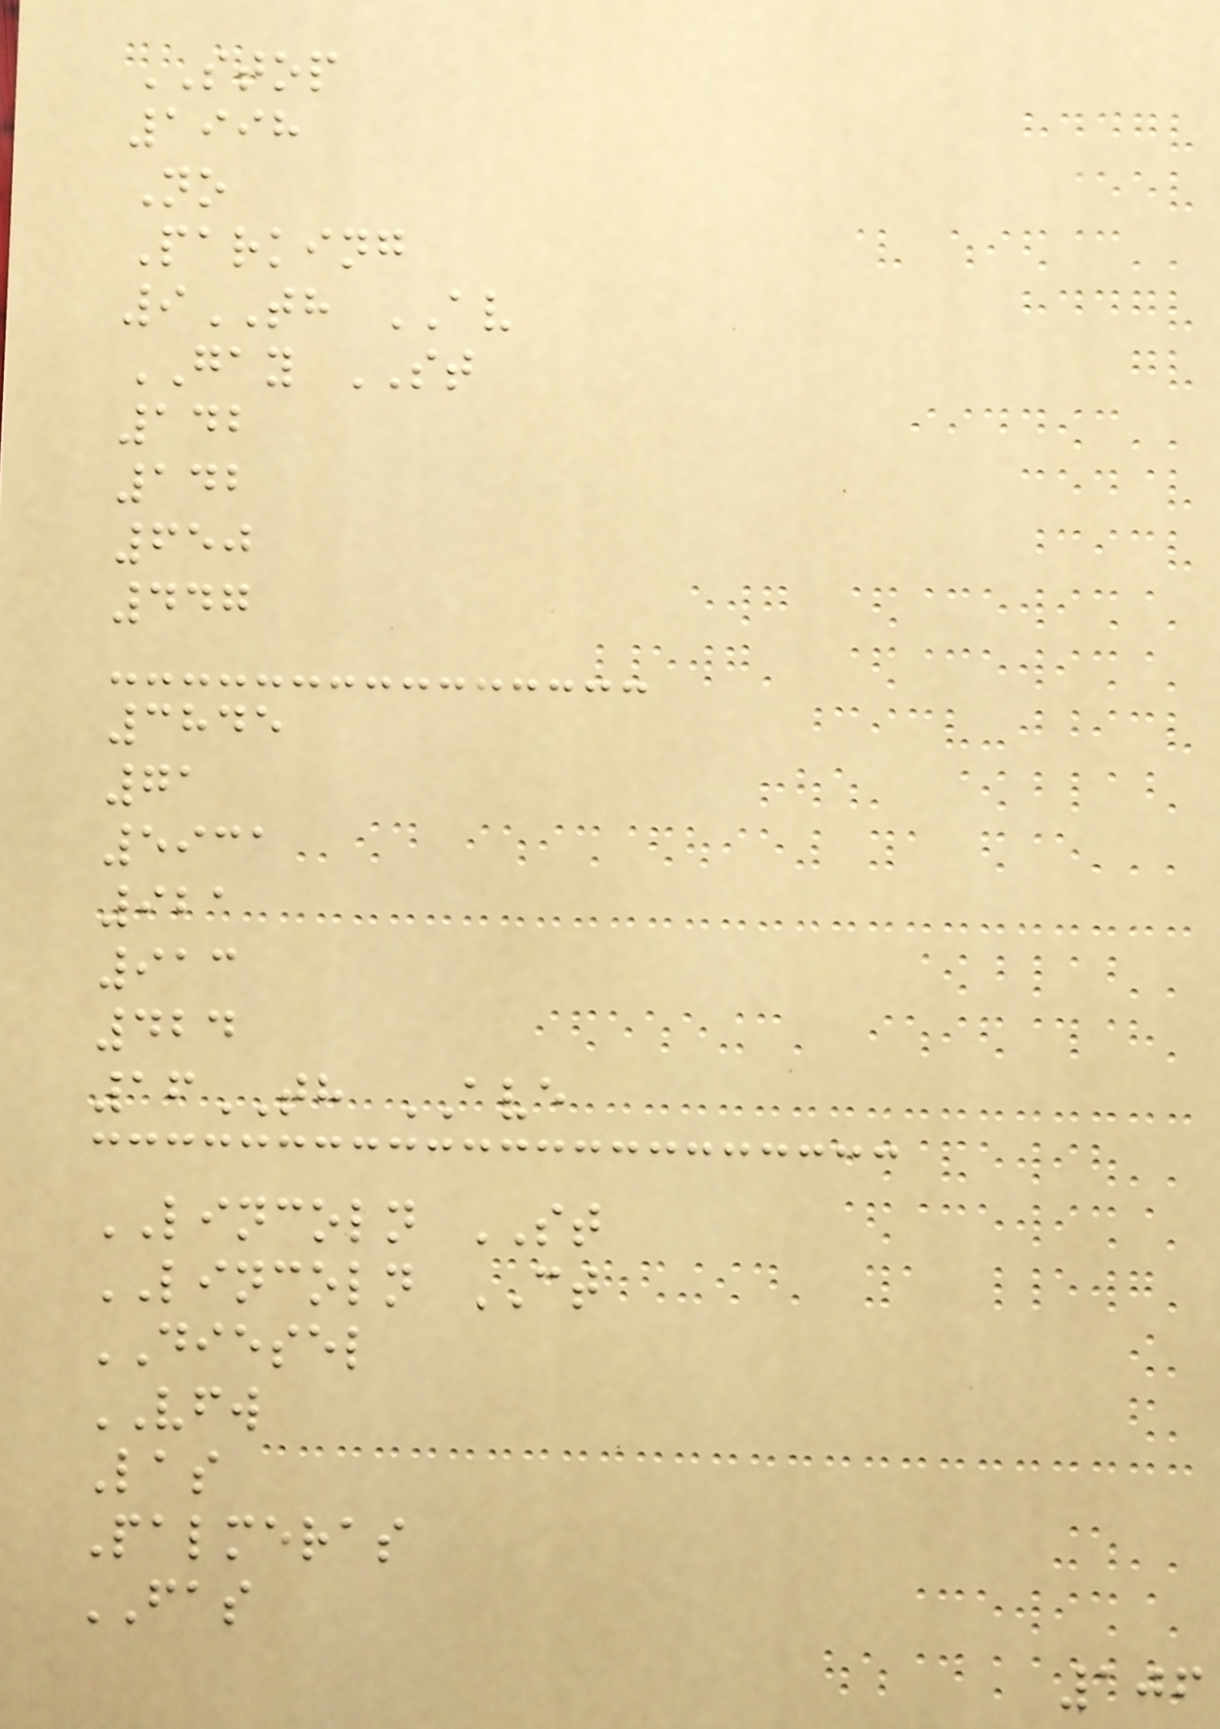STOP
1998
No
Parking
9TH AV
GAY ST
142
142
650
447
3845
71
5931
921
913
424
16TH AVE
LINCOLN ST
LINCOLN CT
DIESEL
VFW
Las
Palmeras
FAS
106
